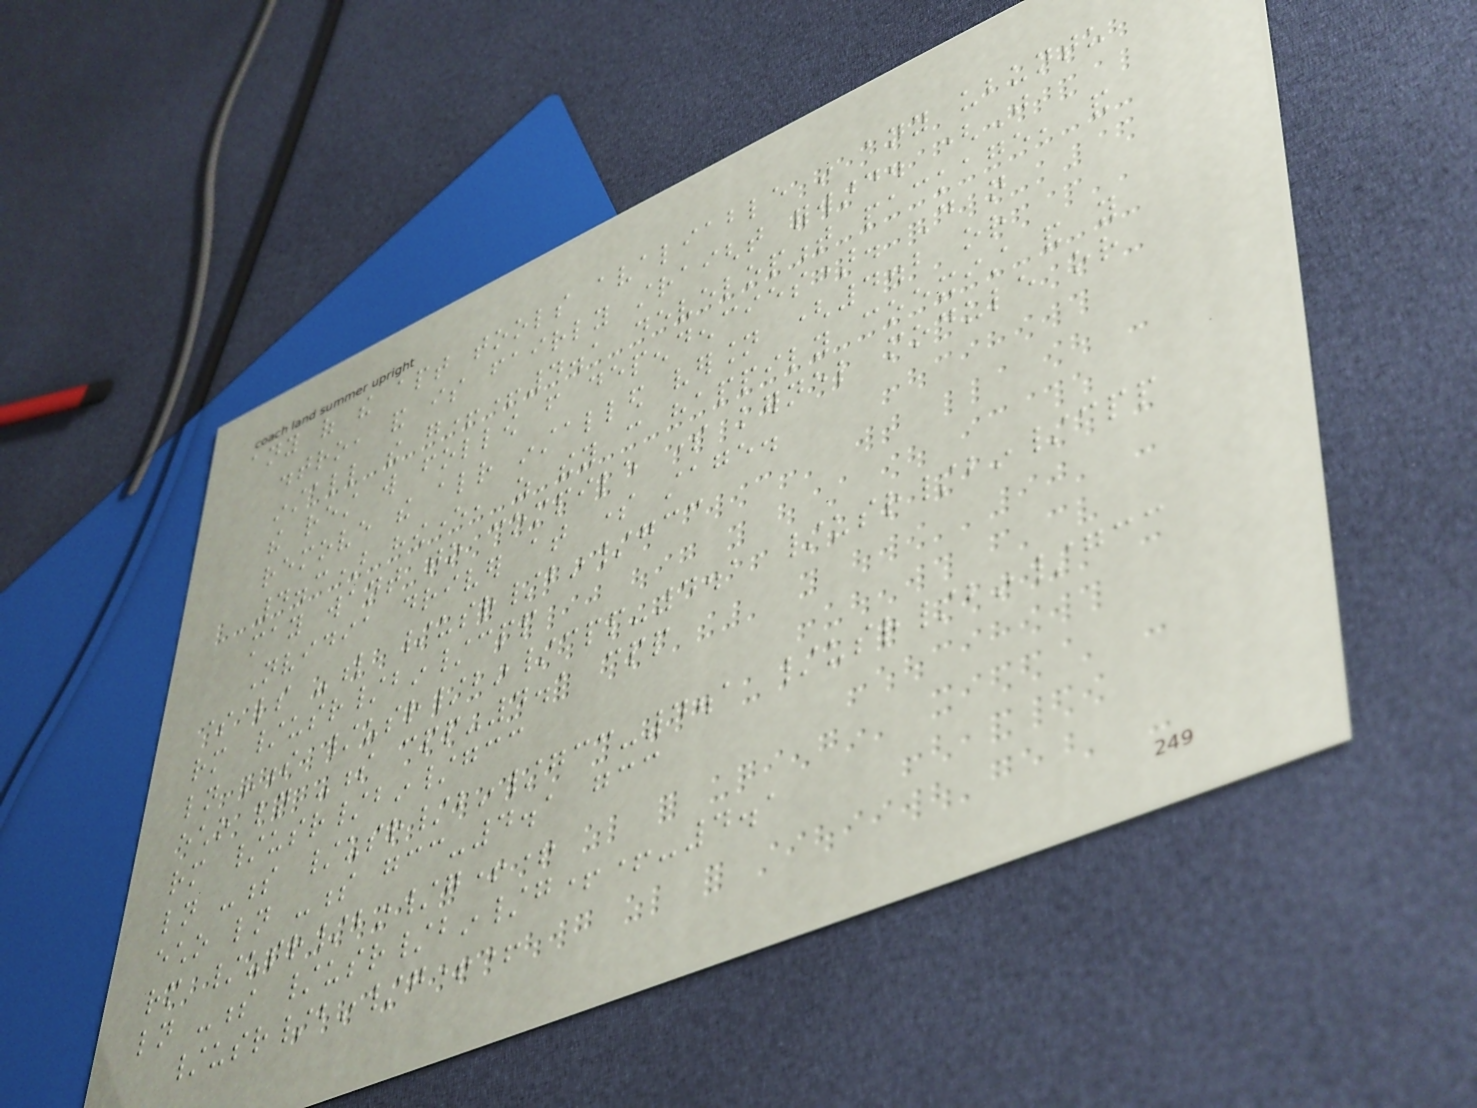any of the apt tools avaliable in any ubuntu
distro, and is fairly straight forward. (Just
install the g++4.1 development package, and
the rest will follow from dependencies). Do not
remove the already installed version (4.2 or
4.3) however, as they can happily coexist and you
may want to compile some kernel module or
Nvidia driver at some stage.
$ ls -l /usr/bin/gcc
rm /usr/bin/cpp
ln -s /usr/bin/cpp-4.1 /usr/bin/cpp
echo ln -s cpp-4.1 cpp
rm /usr/bin/gcc
ln -s /usr/bin/gcc-4.1 /usr/bin/gcc
echo ln -s gcc-4.1 gcc
rm /usr/bin/g++
ln -s /usr/bin/g++-4.1
/usr/bin/g++
